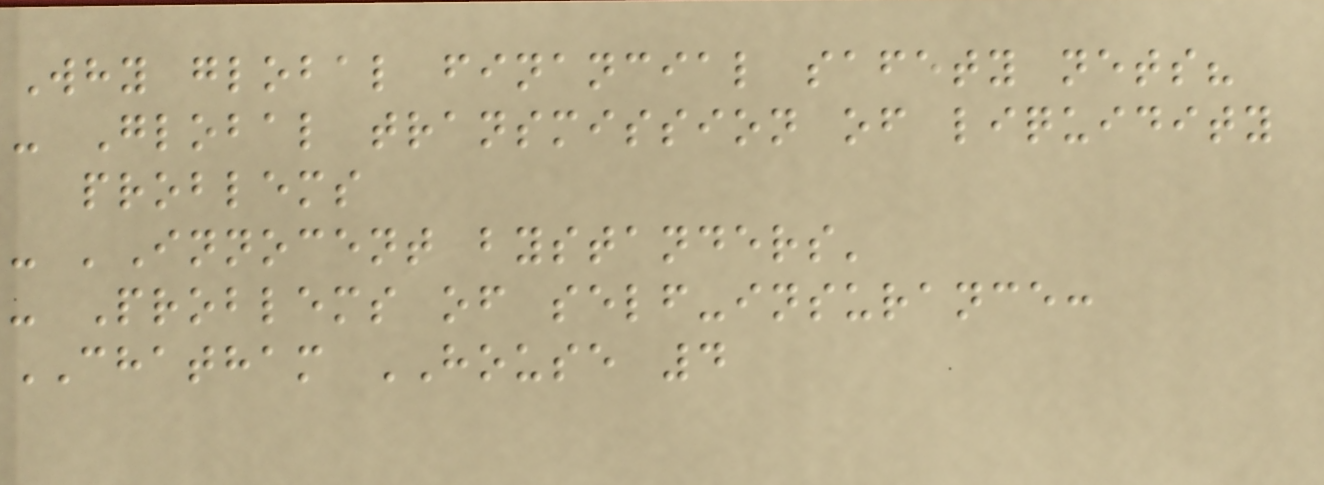Why global financial safety nets?
- Global transmission of liquidity
problems
- 'Innocent bystanders'
- Problems of self-insurance:
CHATHAM HOUSE 4
